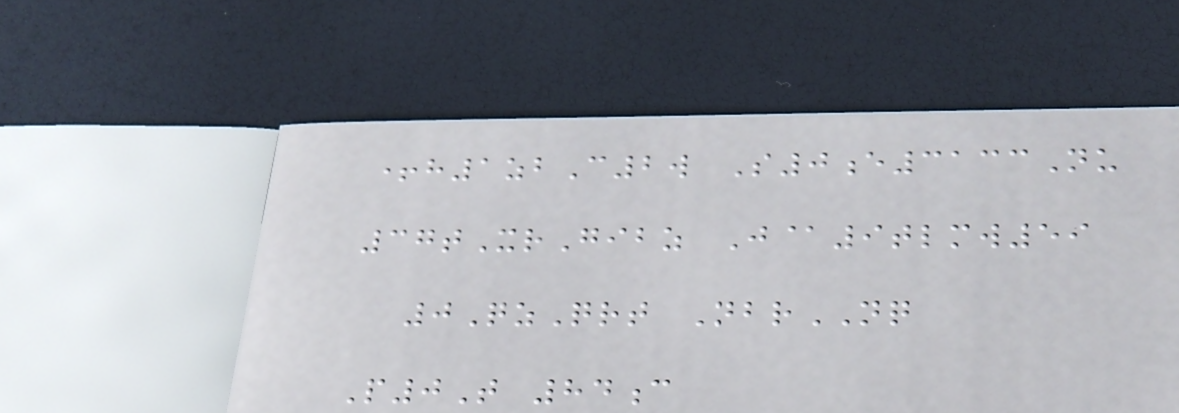+h1zbC2w S0e3133Nu
37tXrGibz J@9tlmw59
0QzQrt NbrNQ
P0T 84c
